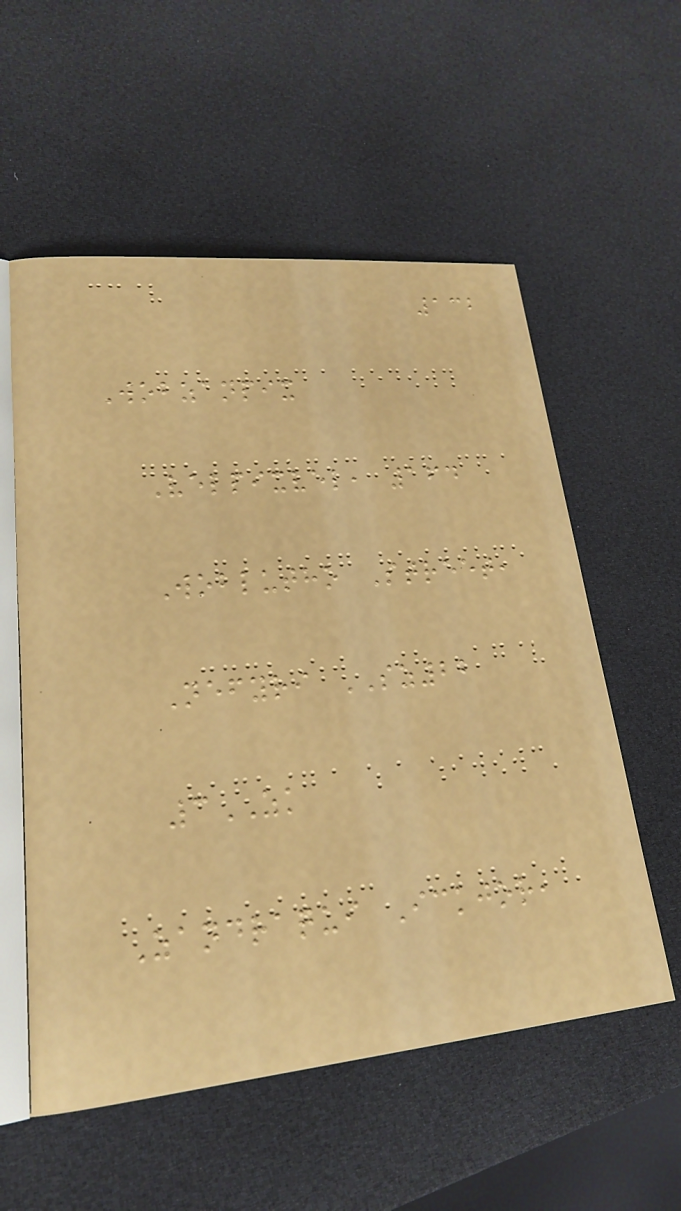132
Wobzanpix
Velpixvel, 164
Woblutho Street,
Nefyri SZ22
3ZK
Zandraqui Ickjor,
